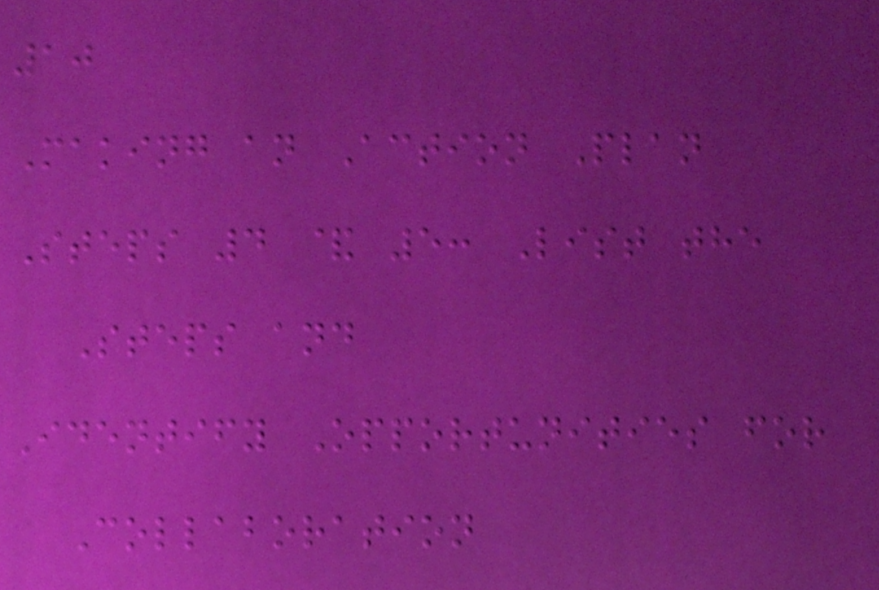10
Making an Action Plan
Steps 4 & 5: List the
Steps and
Identify Opportunities for
Collaboration
